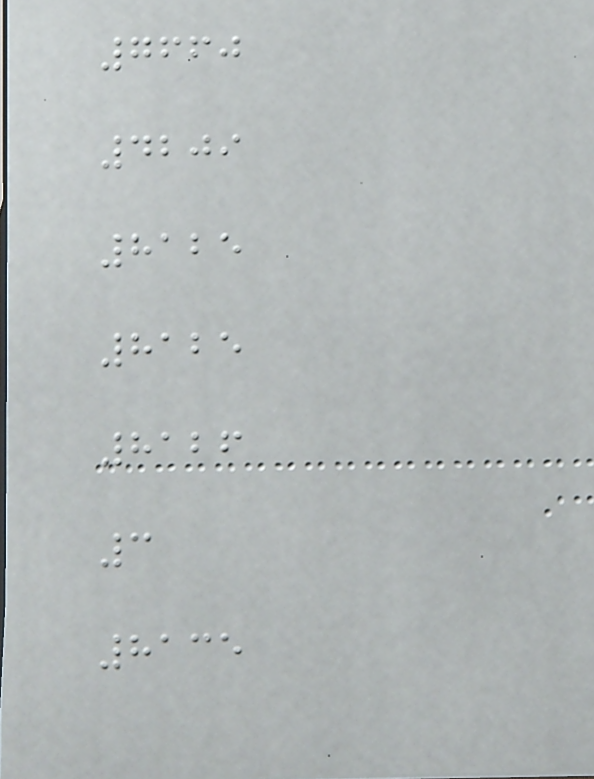7660
4209
8125
8125
8126
3
8135
